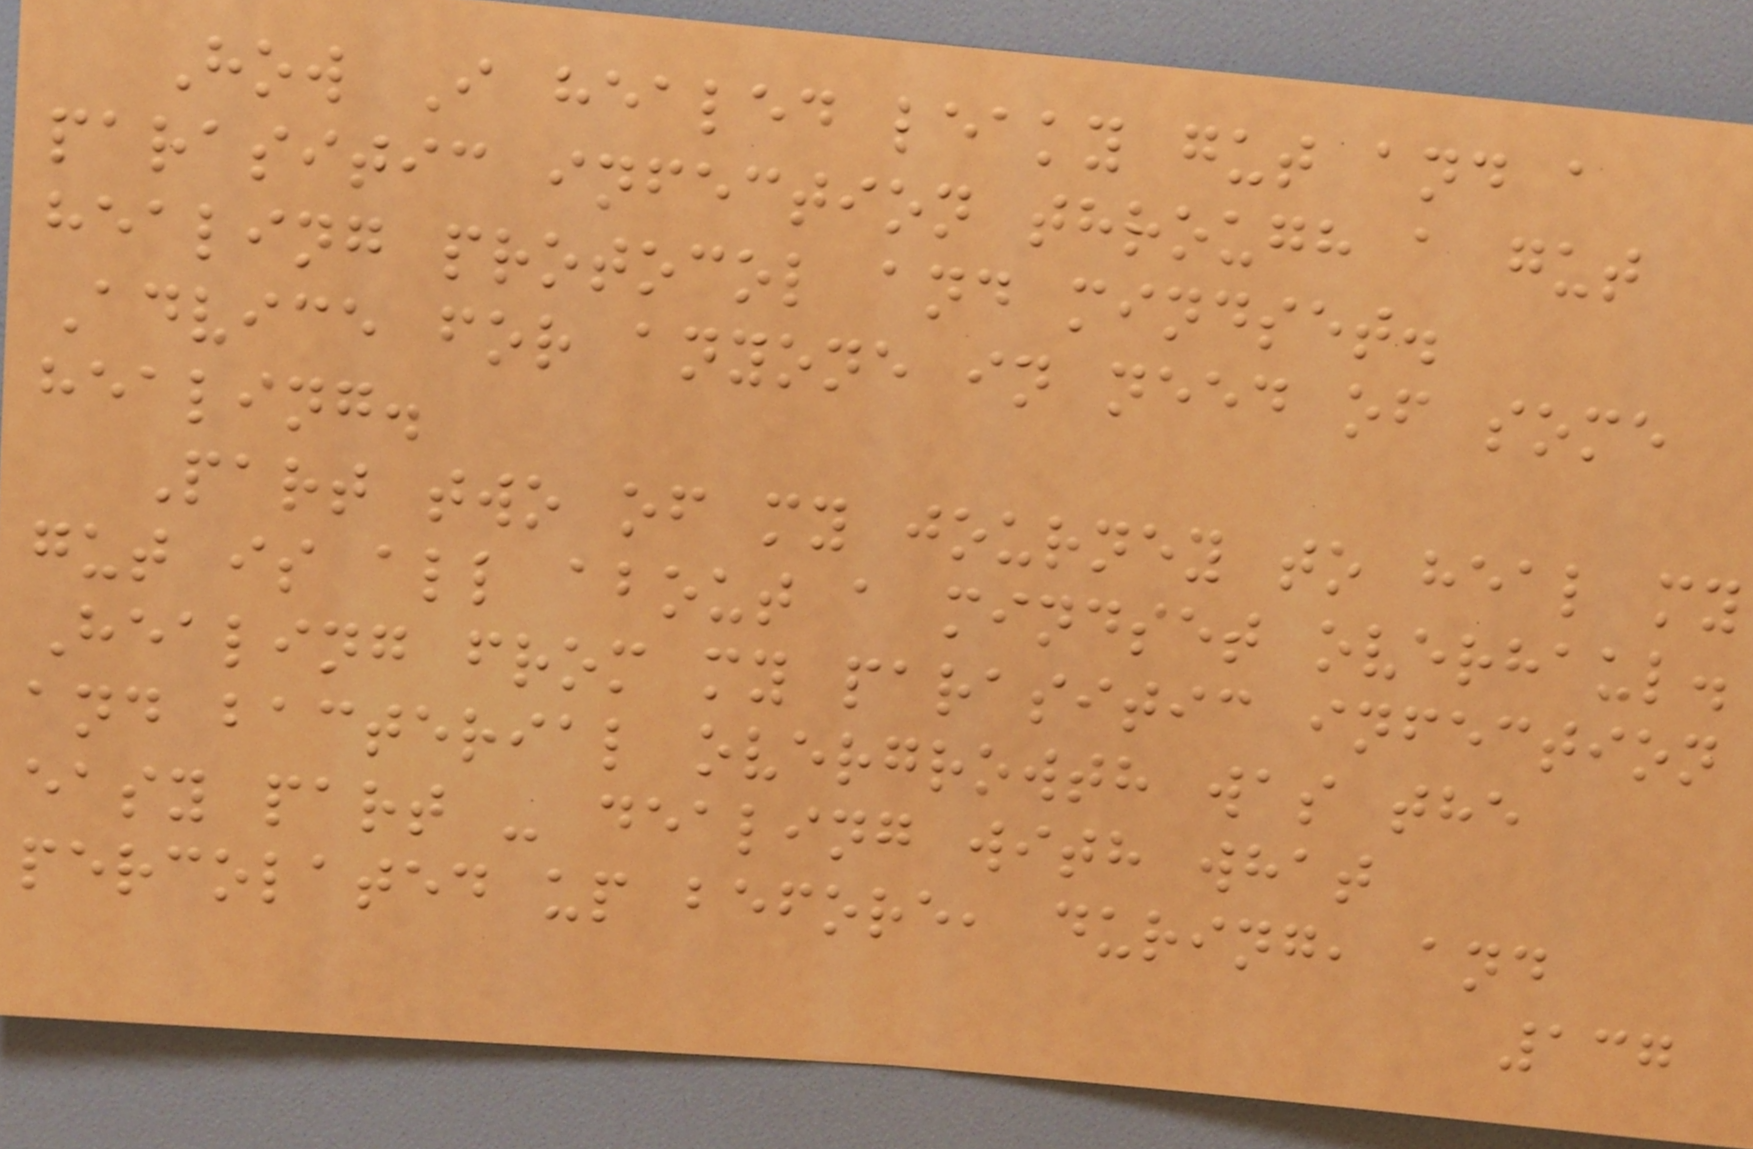How I healed leaky gut and a
parasitic infection through a gut
healing protocol and mindset.
Advice for anyone in need of some
healing.
Part two of my journey to heal my
gut is all about a mindset overhaul.
Healing from my parasitic infection
and bacterial overgrowth was the
easy part - dealing with what
percolated up before, during, and
137
